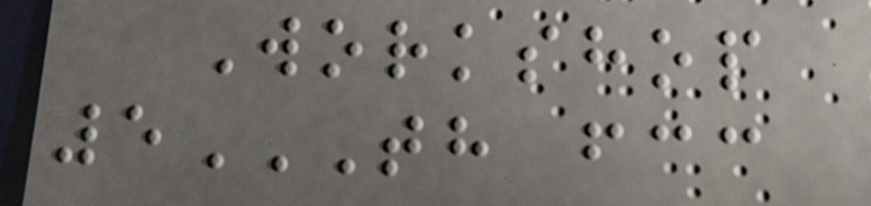Workshop
5TH FCC
